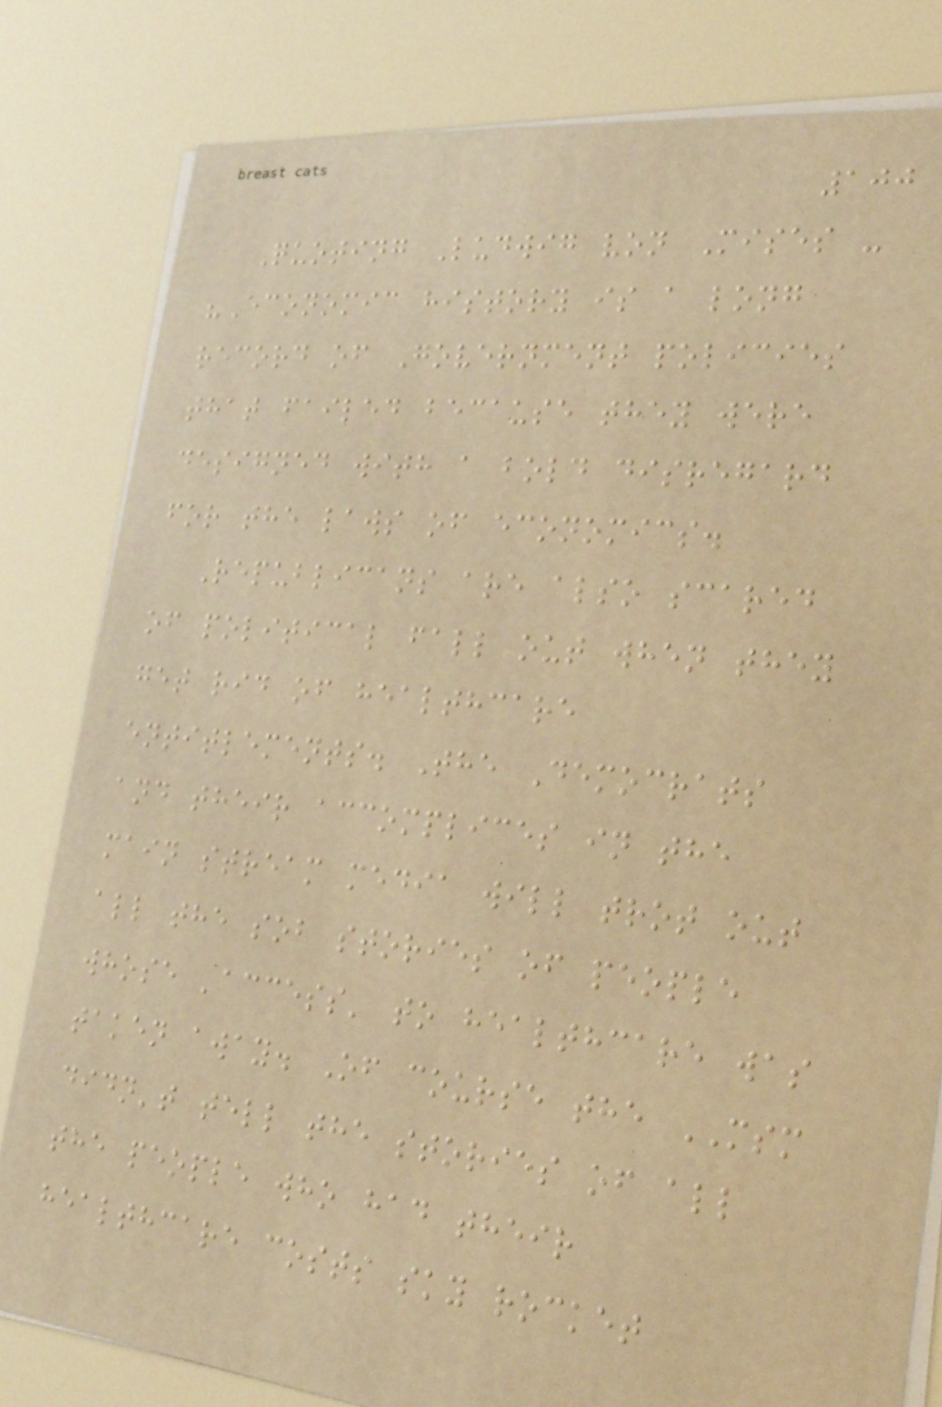100
Quoting Ludwig von Mises -
"Economic history is a long
record of Government policies
that failed because they were
designed with a bold disregard
for the laws of economics.
Republicans are also scared
of political fall out when they
get rid of healthcare
entitlements. The Democrats
and their accomplices in the
main stream media will trot out
all the sob stories of people
whose 'access' to healthcare was
taken away. Of course the MSM
didn't tell the stories of all
the people who had their
healthcare costs sky rocket
